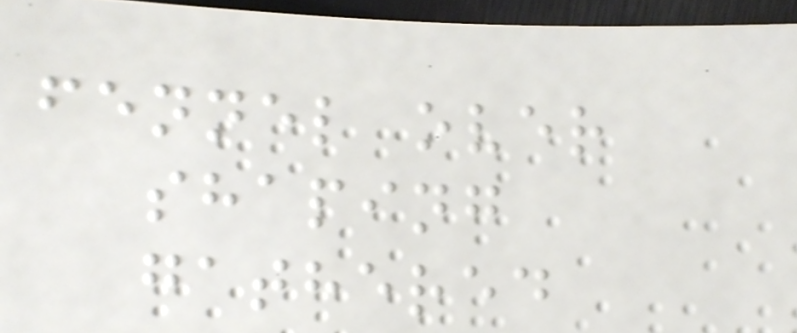fennel over
shaping
gathered
